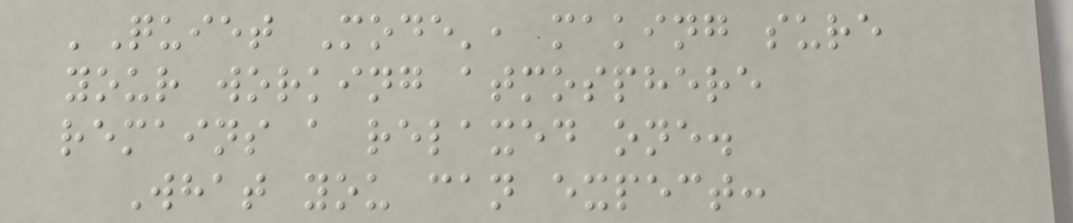'Quiet Mode', making sure
your working atmosphere
remains a relaxed one.
What you can expect:
